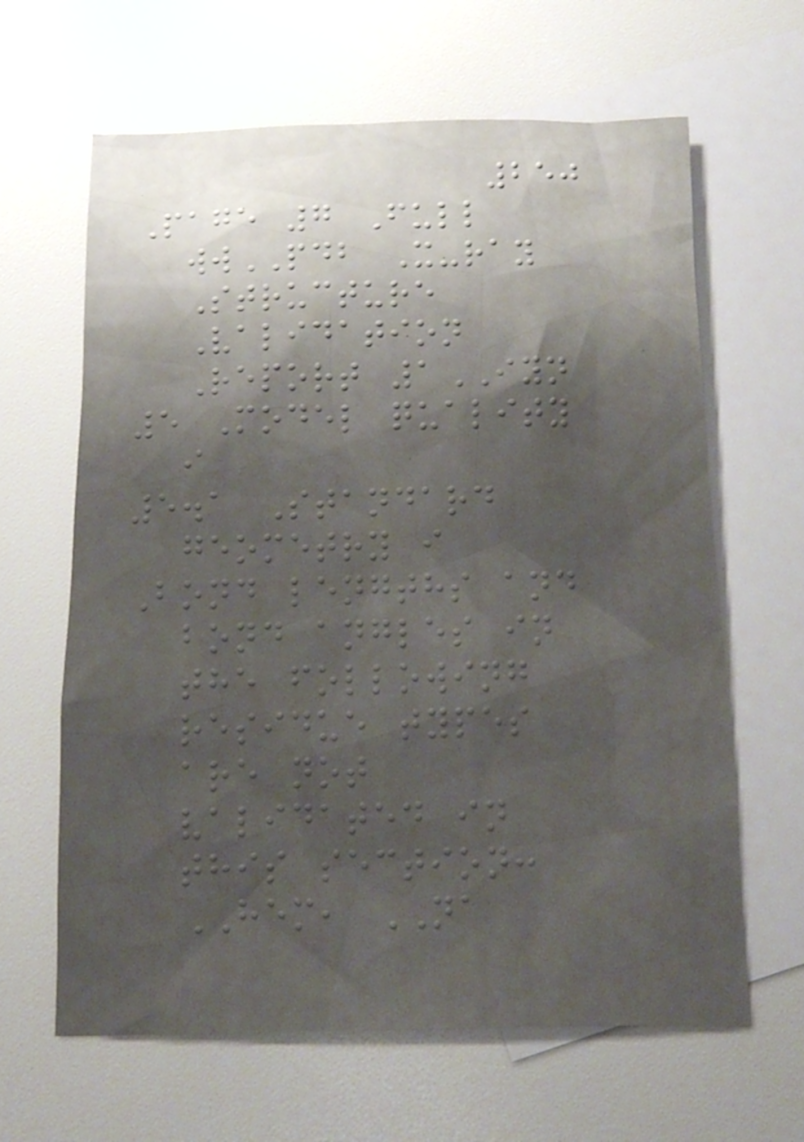250
Page 7 Full
wwPDB X-ray
Structure
Validation
Report 1IYN
5 Model quality
i
5.1 Standard
geometry i
Bond lengths and
bond angles in
the following
residue types
are not
validated in
this section:
HEM, NA
